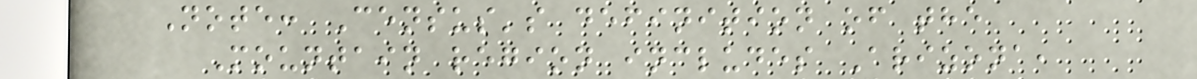Note: Census's definition of the
Mountain region includes Arizona,
